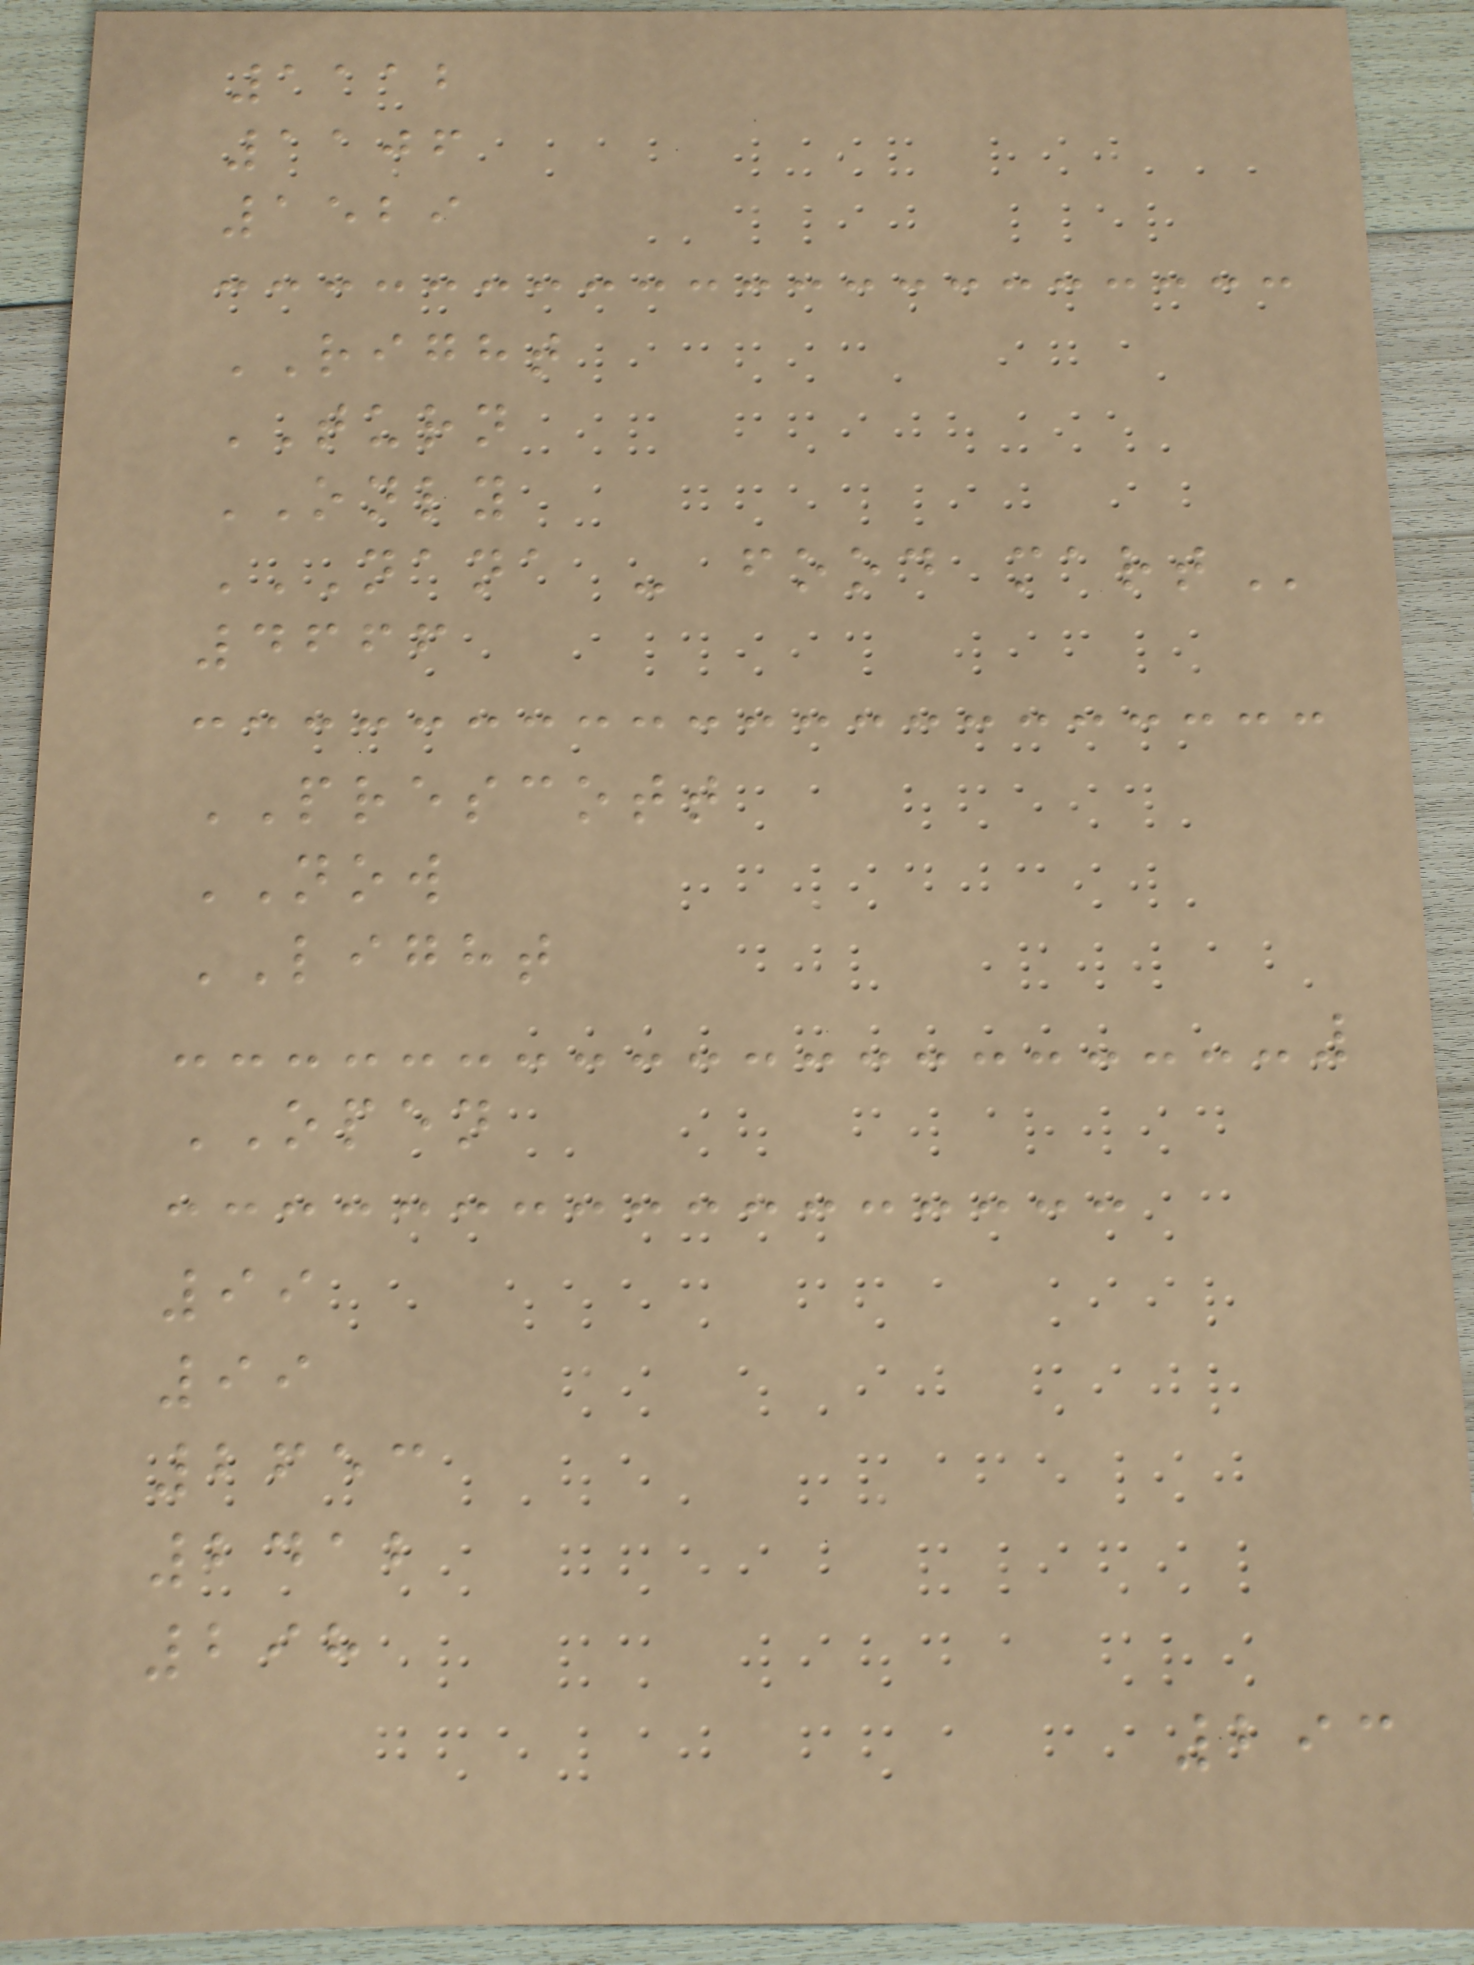1112
1106
1529
RIGHT
TURN
ONLY
NANA - FOOD MART
4666
PRESCOTT
NOW
LIGHT
OPEN
99
99
2653
2412
298
293
